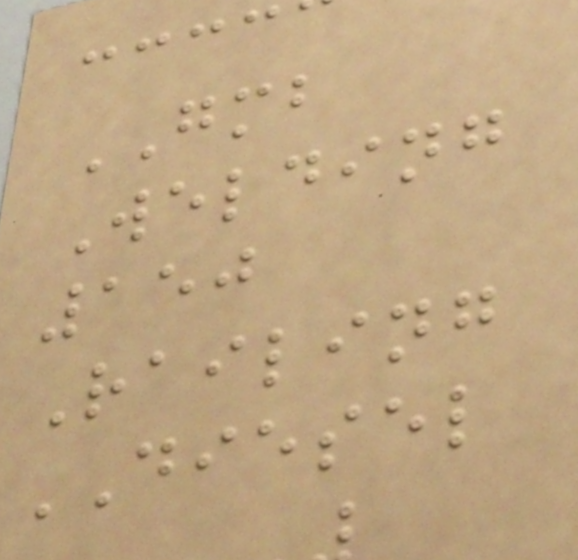GMB
Welding
150
Railing
DIESEL
